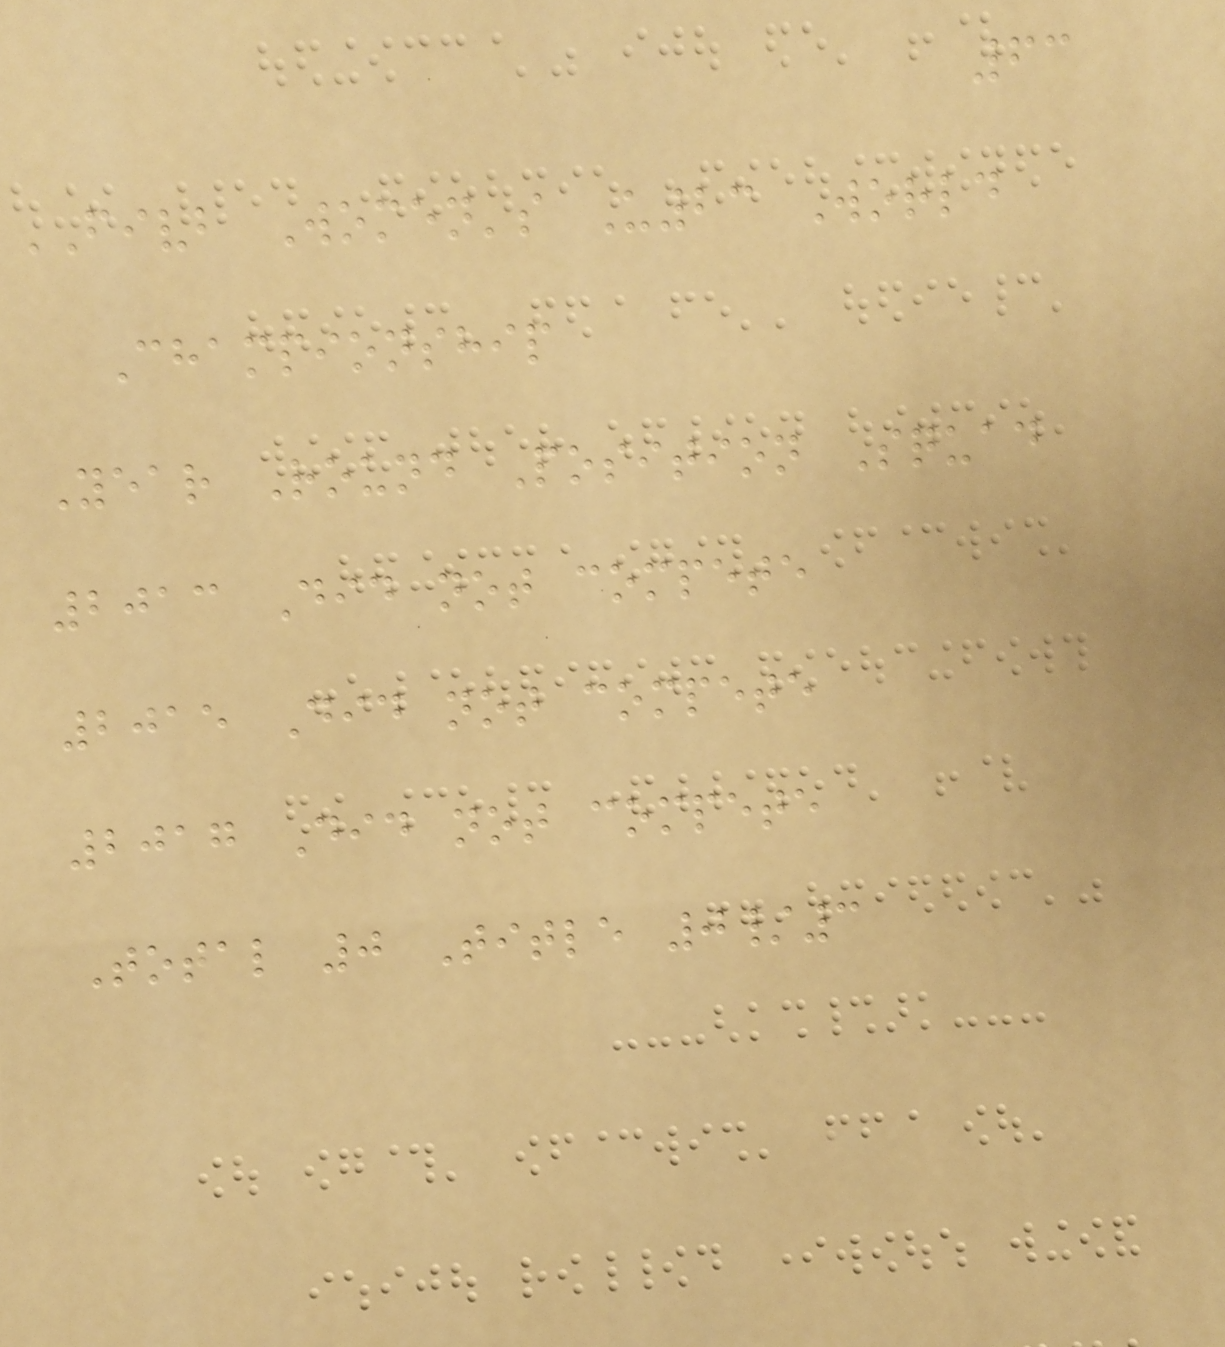63
FIVB Women's U23 World
Championship
Year Round Position Squad
2013 Did not compete
2015 Did not compete
2017 Did not compete
Total 0 Title 0/3
